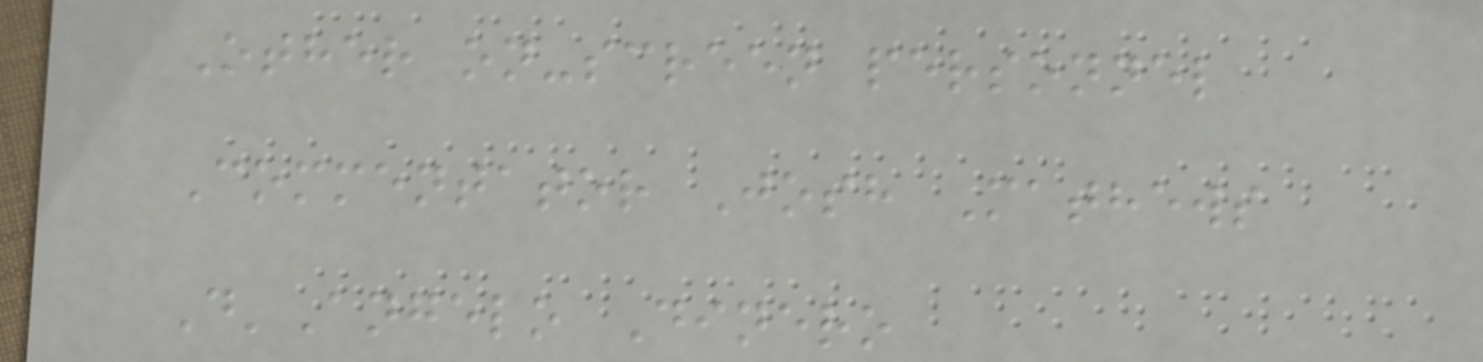Other on-screen personnel
Commentator Josh Mathews
D'Angelo Dinero
